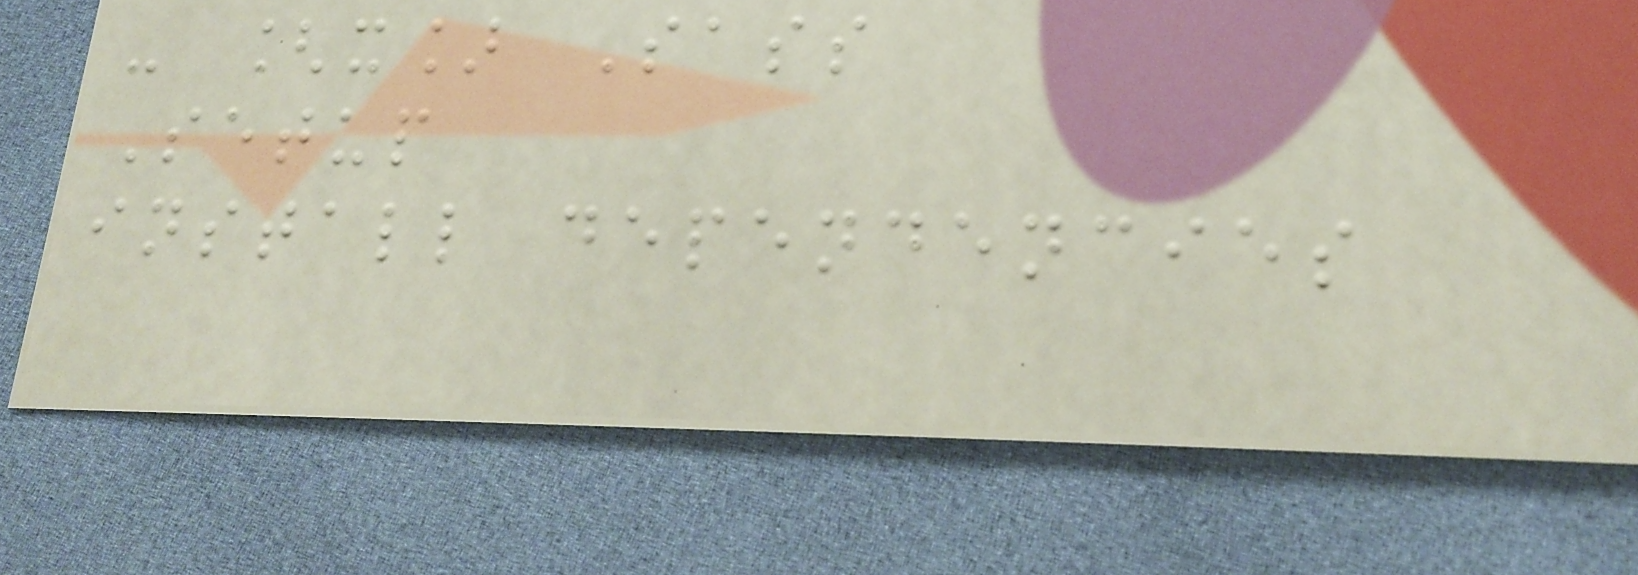- [x] Sass
Setup
install dependencies
